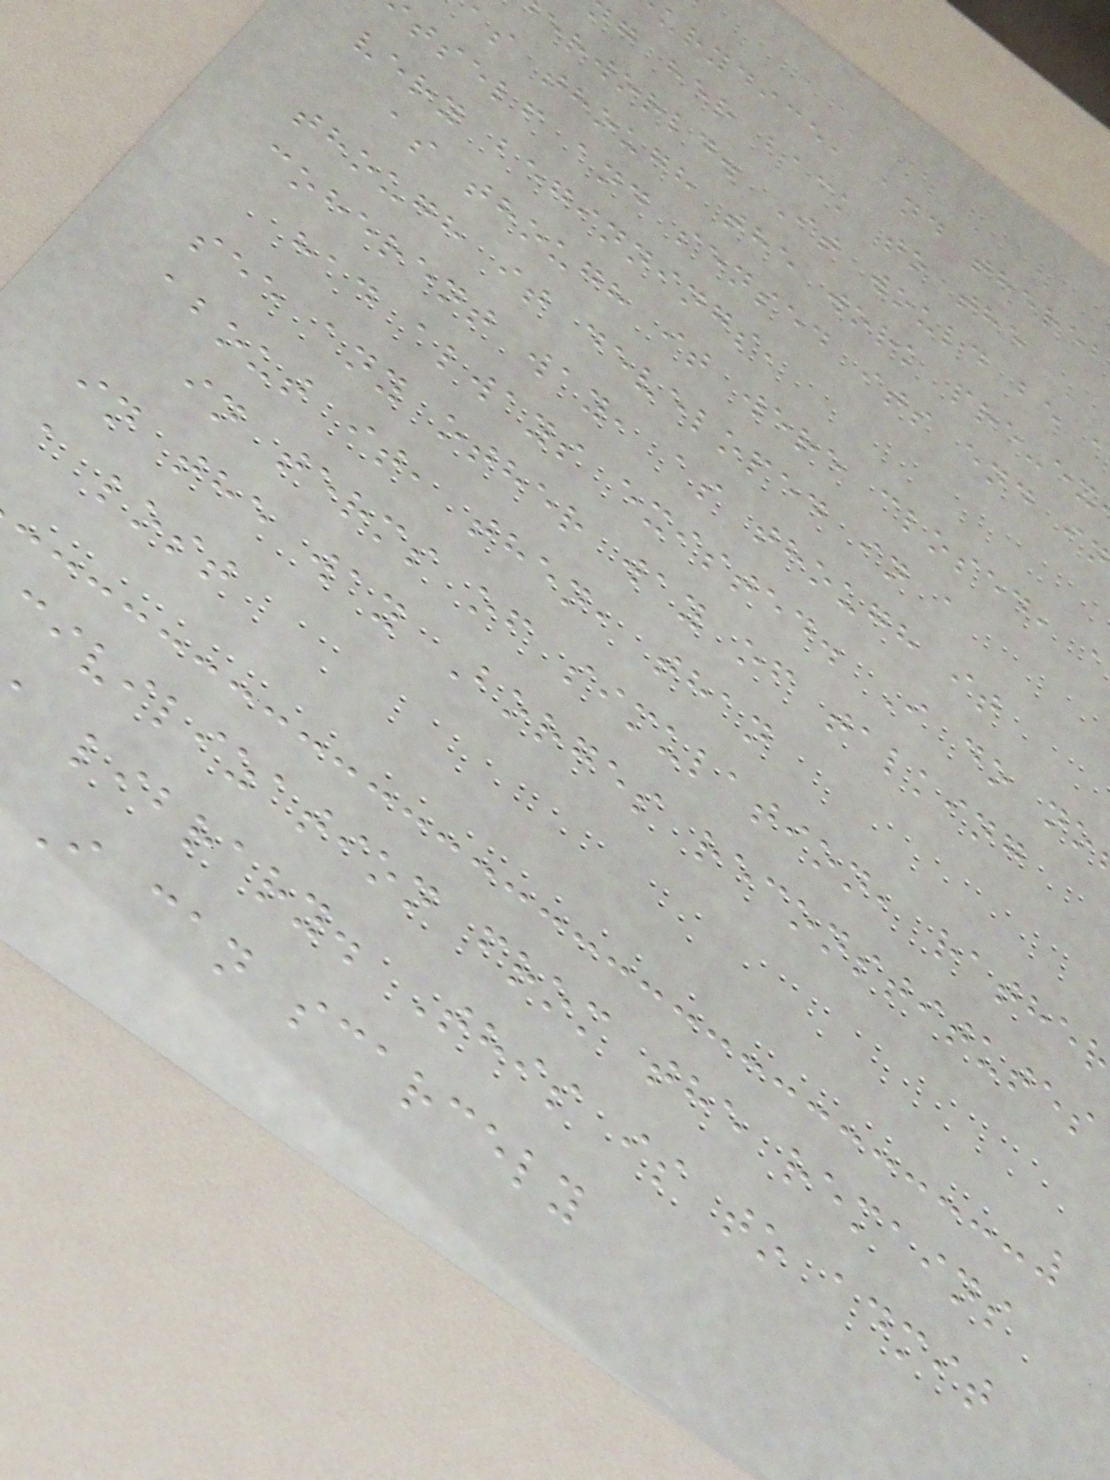urydice, and thereb
g her back to the
erworld. It would be a
as though the work pre-ex
tself and sensed its end i
very beginnings,
as though it were closed,
though it developed in a
coherent way, as though it
had always existed. I do no
see any other way of talking
about it, then, than
in terms of simulation, rathe
in the way Borges reconstitutes
a lost
civilization from the remains
library. This is to admit
I can scarcely
